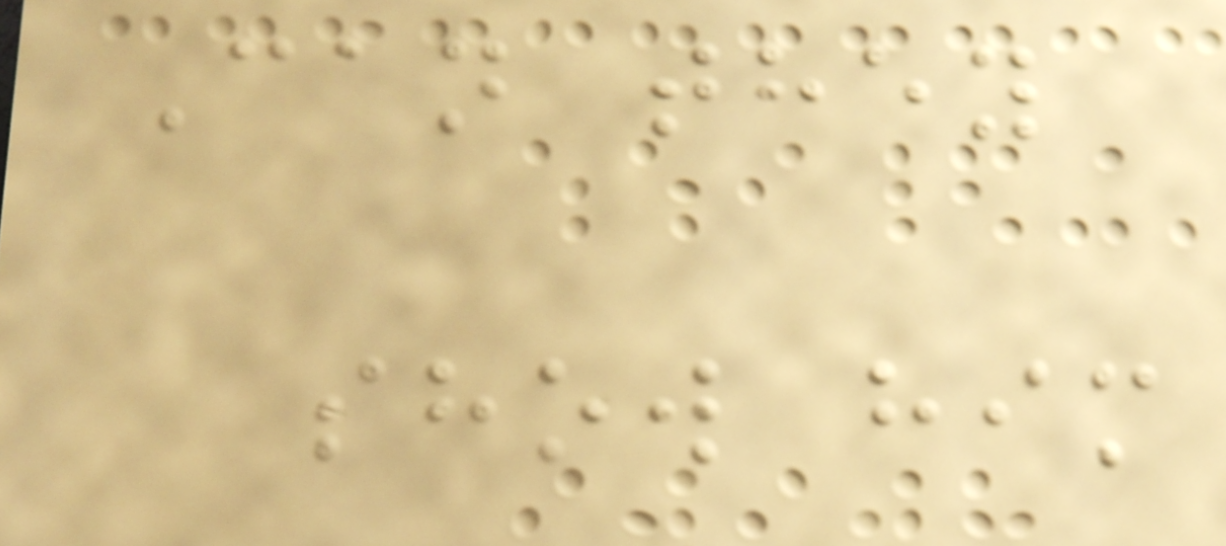Can they
show him
